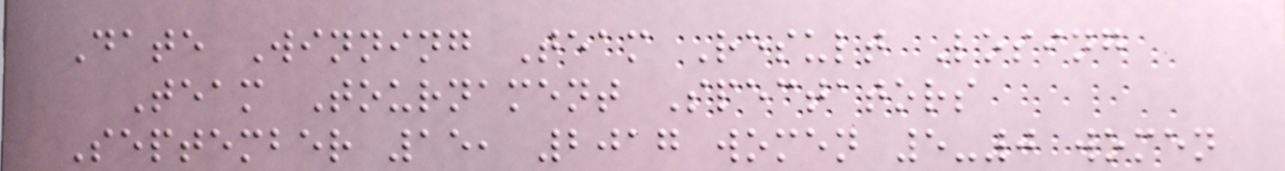Date Winning Team Result Losing
Team Tournament Spectators
September 15, 2017 women 5-0 women
